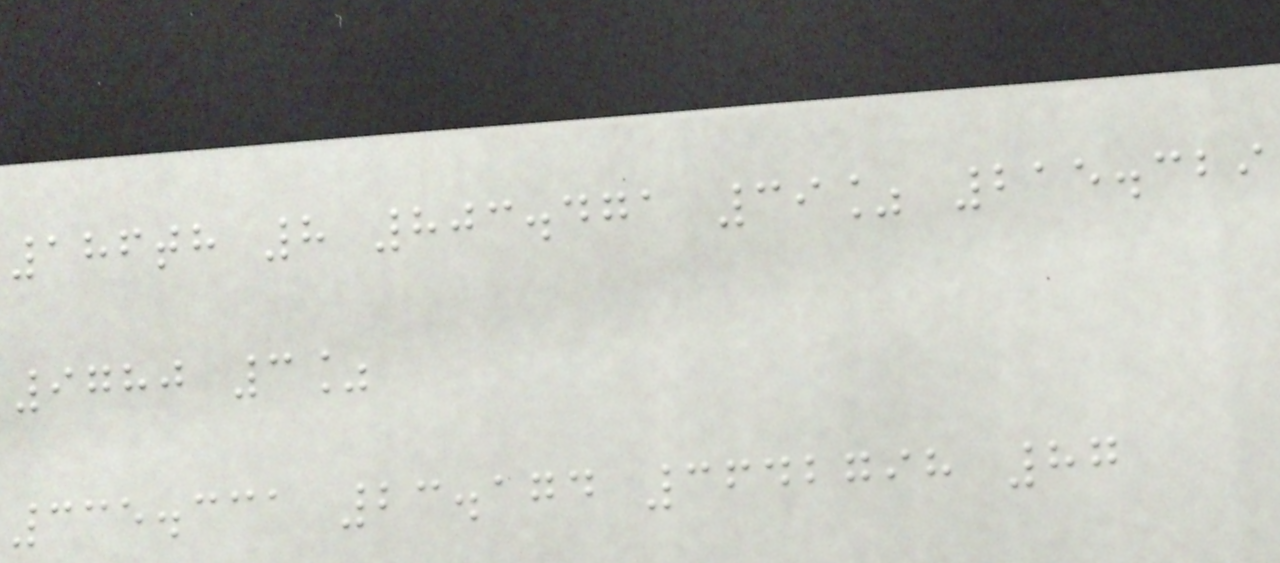186th 8 803.471 39% 215.329
9780 3%
335.331 23.174 3642798 87
